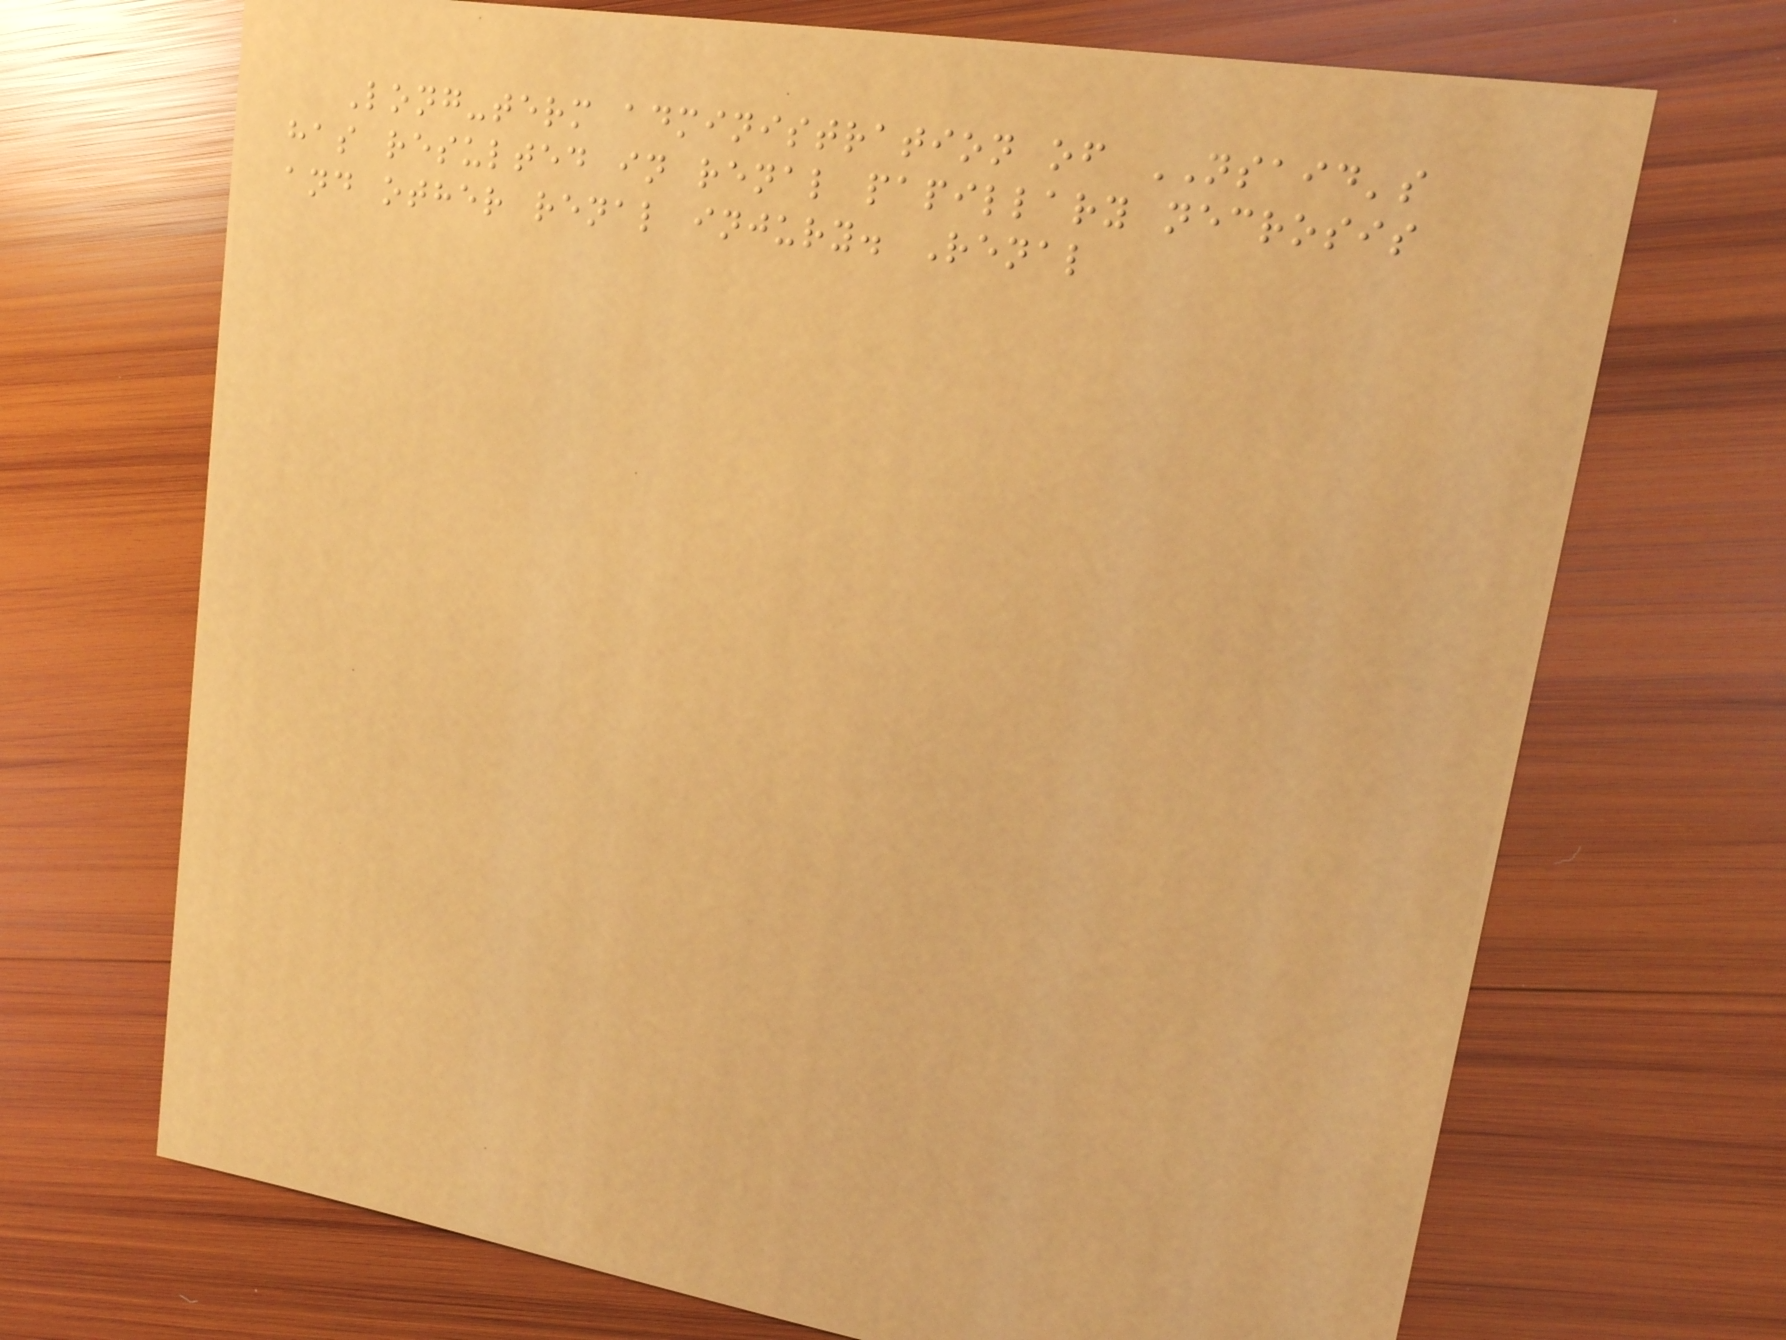Long-term administration of NSAID's
has resulted in renal papillary necrosis
and other renal injury. Renal
